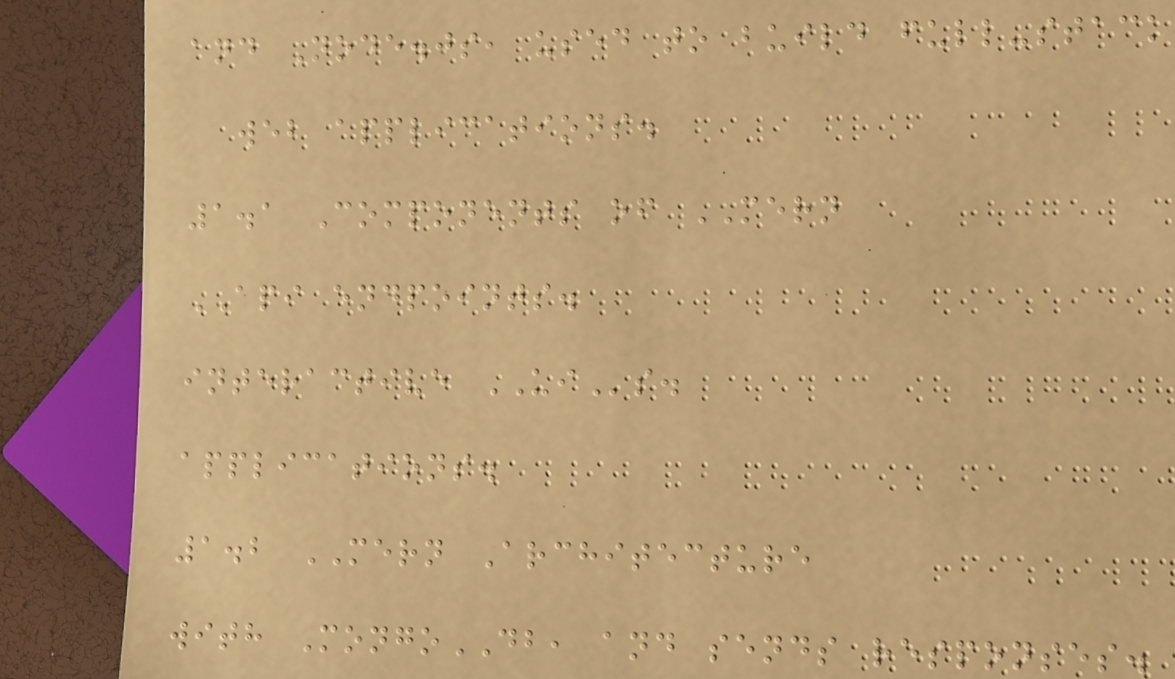and Node.js, used to build full-stack
web applications.
1.1 Components of MERN
API endpoints.
interactive UIs.
applications.
1.2 MERN Architecture
with MongoDB, and sends responses.
